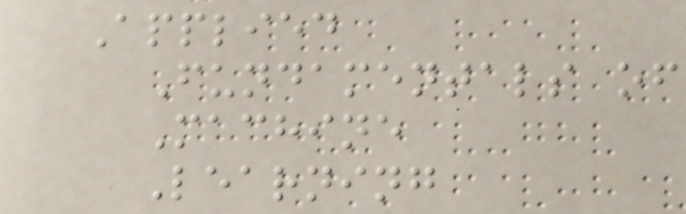Applied
Fundamentals of
Machine
Learning
